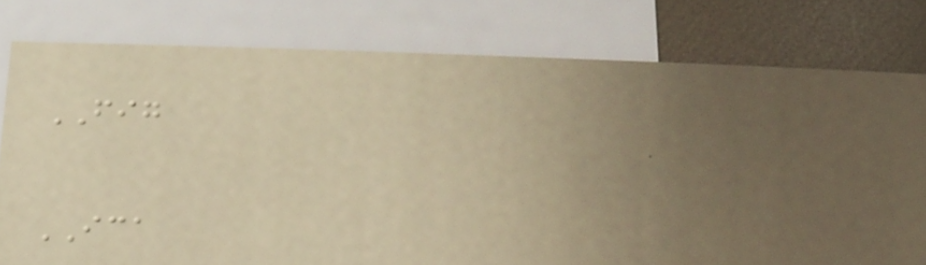FIG
ICA
